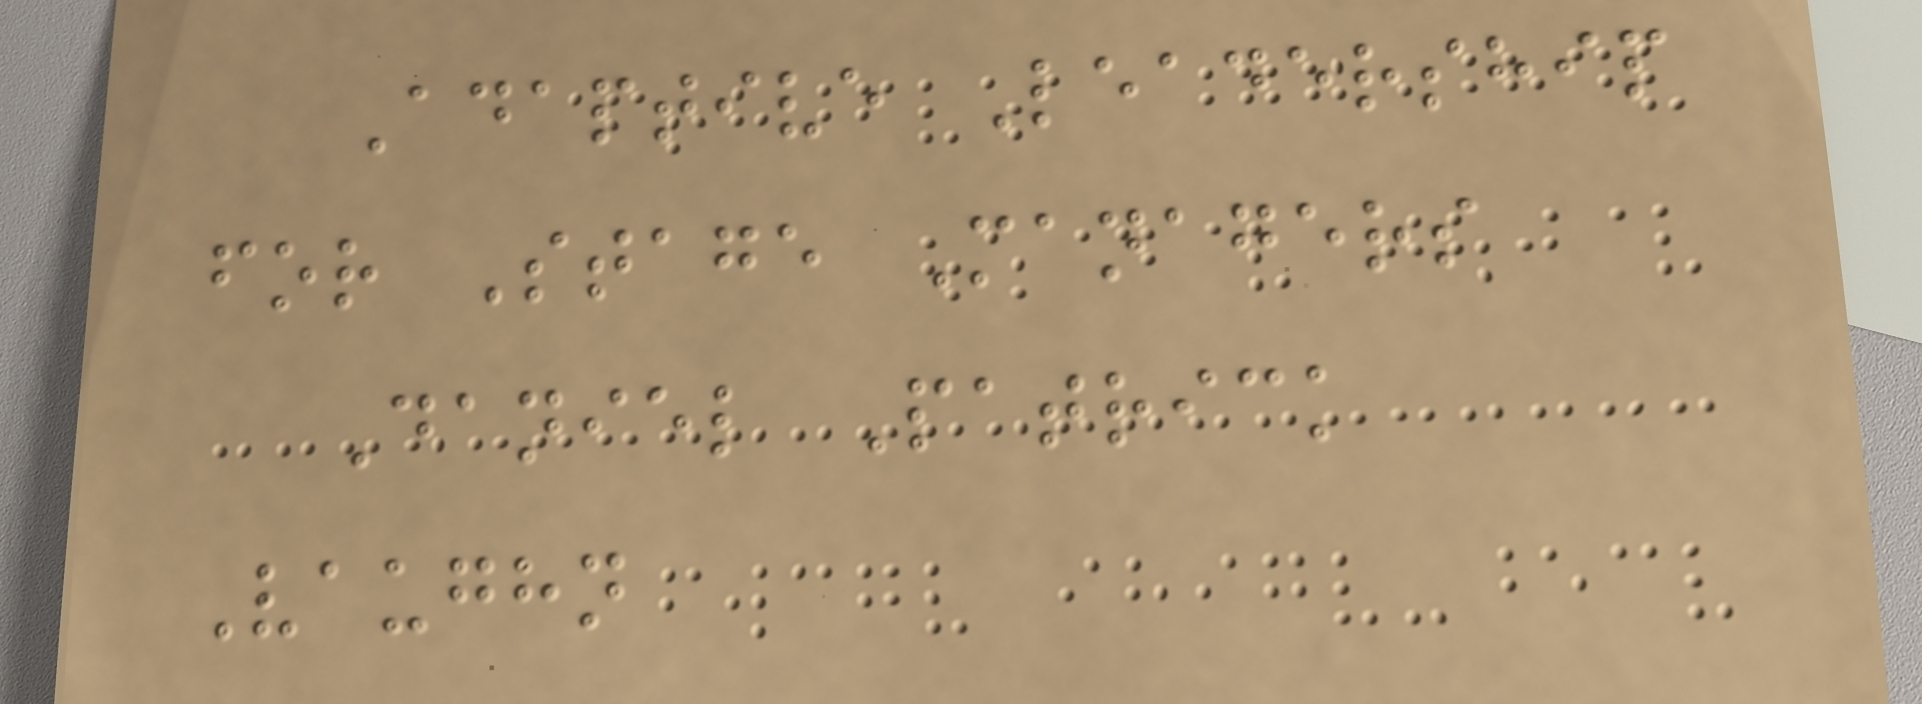Adaptive Leadership
for Stage Managers
Daniel Patrick
Vaughn
